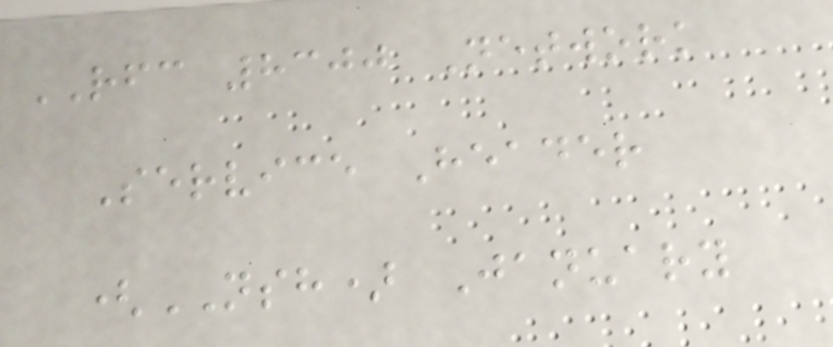RFC 8300 Network
Service Header
(NSH) January
